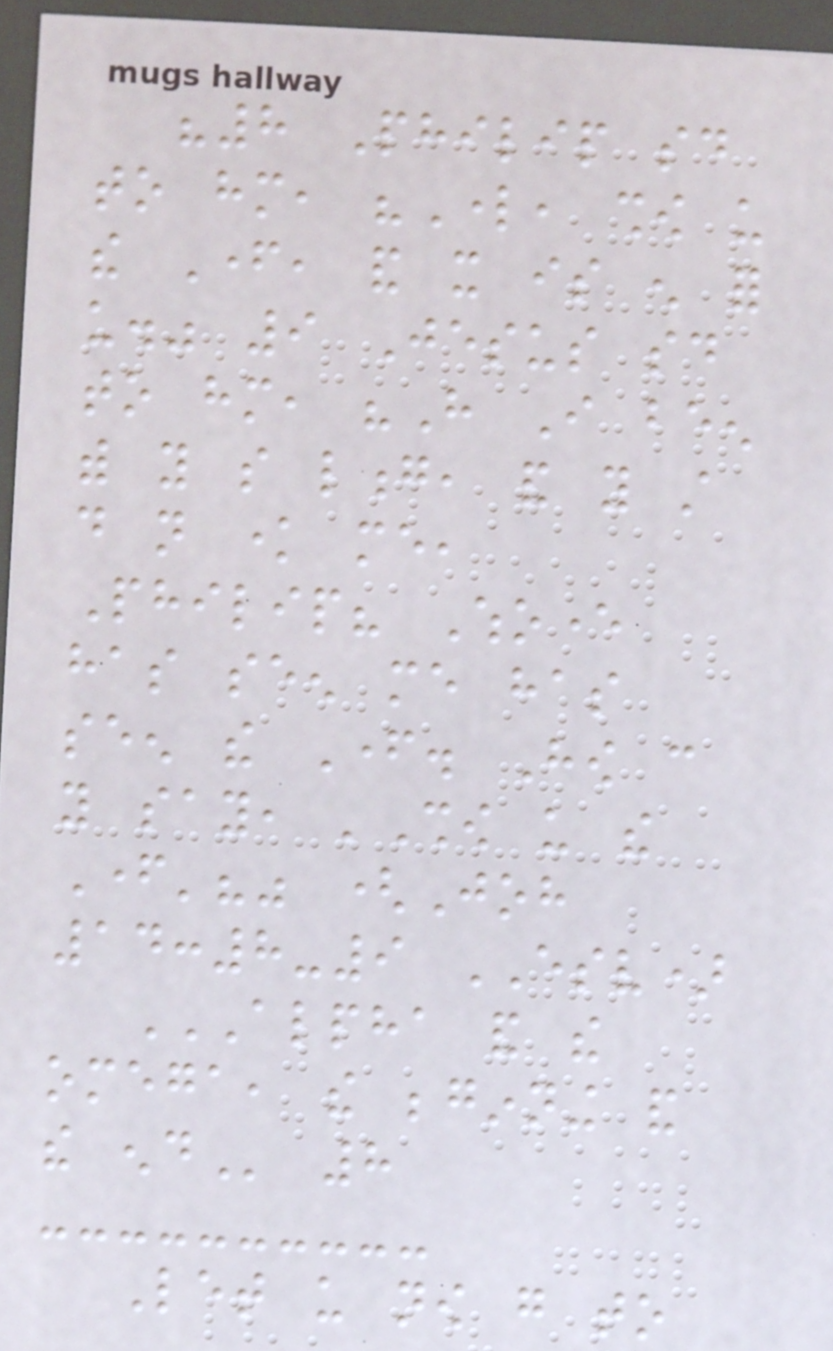"8 Philip said
to him, "Lord, show us
the Father, and it is enough for
us." 9 Jesus said
to him, "Have I been
with you so long, and you still
do not know me,
Philip? Whoever
has seen me has
seen the Father. How can
you say, 'Show us the
Father'?" (Joh
14:8-9 ESV)
ALPHA AND THE
OMEGA, THE BEGINNING AND
THE END 8
Let us now go to
